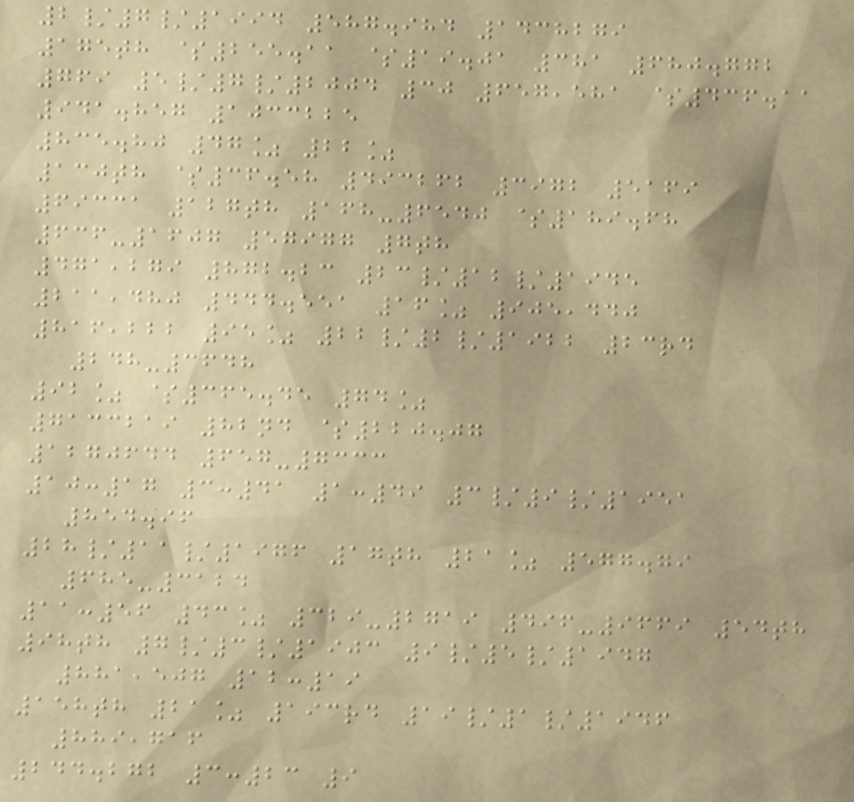2/7/1994 587.984 1438279
175th $255.11 $19.01 381 680.772
769 5/7/2004 30 657,581 $436.11
941.857 1033225
835.80 47% 22%
130th $36.58 493262 3972 5169
69331 127th 168-6540 $189.68
636-1607 57977 7th
471,279 872.23 23/12/1945
211,480 444.551 16% 905,440
816,222 95% 22/2/1922 23rd
248-3648
92% $365.45 74%
7133219 82nd $220.07
1270644 657-7333
10:17 3:41 1:49 3/9/1951
854.96
28/11/1976 17th 21% 577.79
685-3124
11:56 43% 329-2719 496-9669 54th
98th 7/3/1903 9/5/1947
881,507 12:19
158th 21% 193rd 19/1/1946
889,716
244.272 3:23 9
